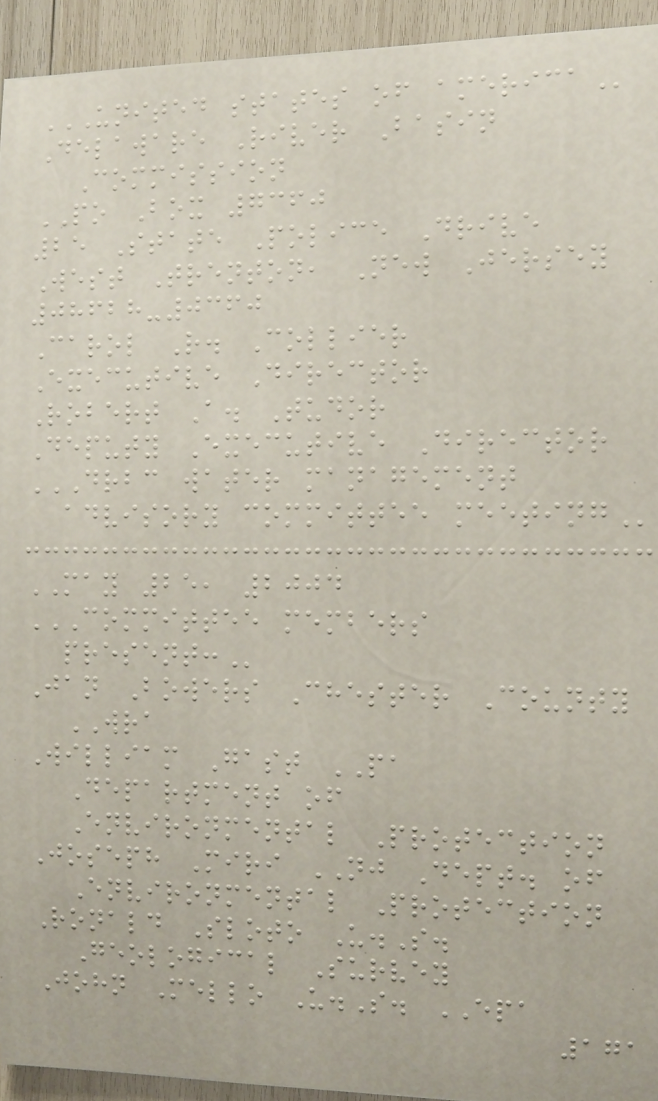UNITED STATES OF AMERICA
Delaware River Basin
Commission
PO Box 7360
25 State Police Drive
West Trenton, New Jersey
08628-0360
Carol R. Collier
Executive Director
Robert A. Tudor
Deputy Executive Director
DRBC WATER MANAGEMENT
ADVISORY COMMITTEE MEETING
MAY 25, 2004
COMMITTEE MEMBERS
PRESENT:
Jan Bowers Chester County
WRA
William Gast PA
Department of
Environmental Protection
Joseph Miri NJ Dept. of
Environmental Protection
Ronald Sloto U.S.
Geological Survey
John Mello U.S. EPA
171
